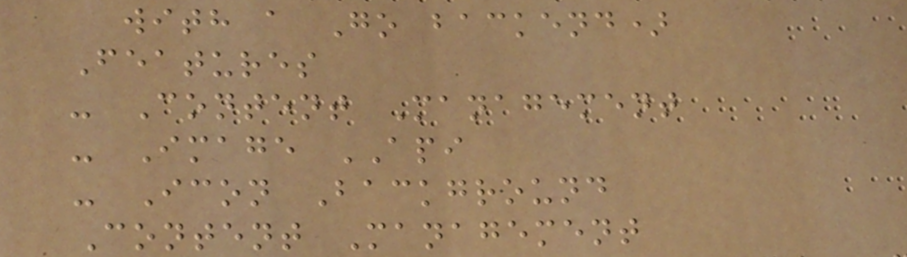with a Go backend)
Features
- Content Management
- Image API
- Icon Background
Content Management
